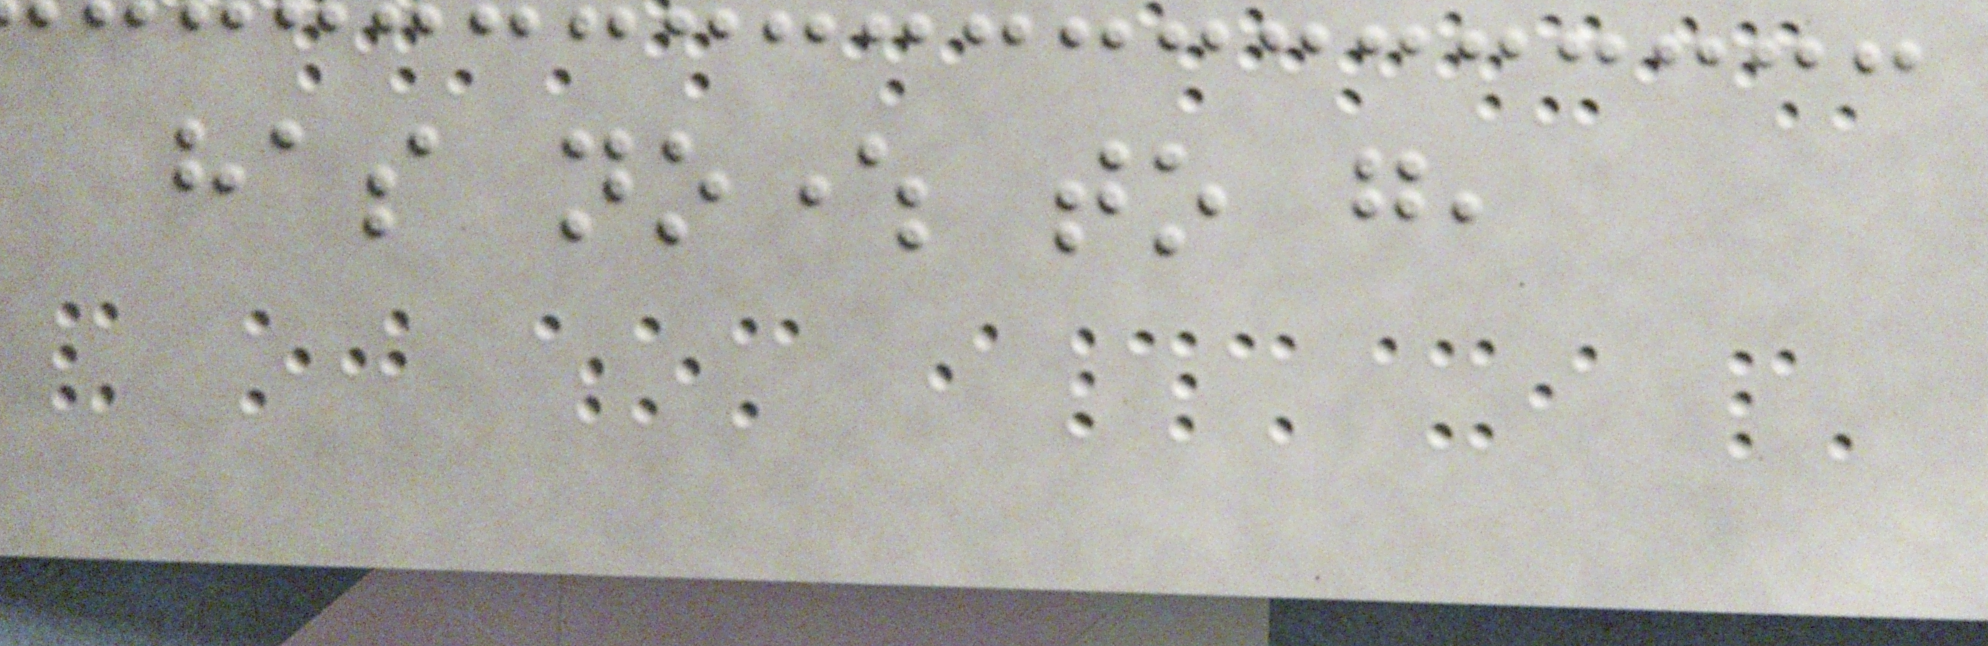has nowhere to go,
